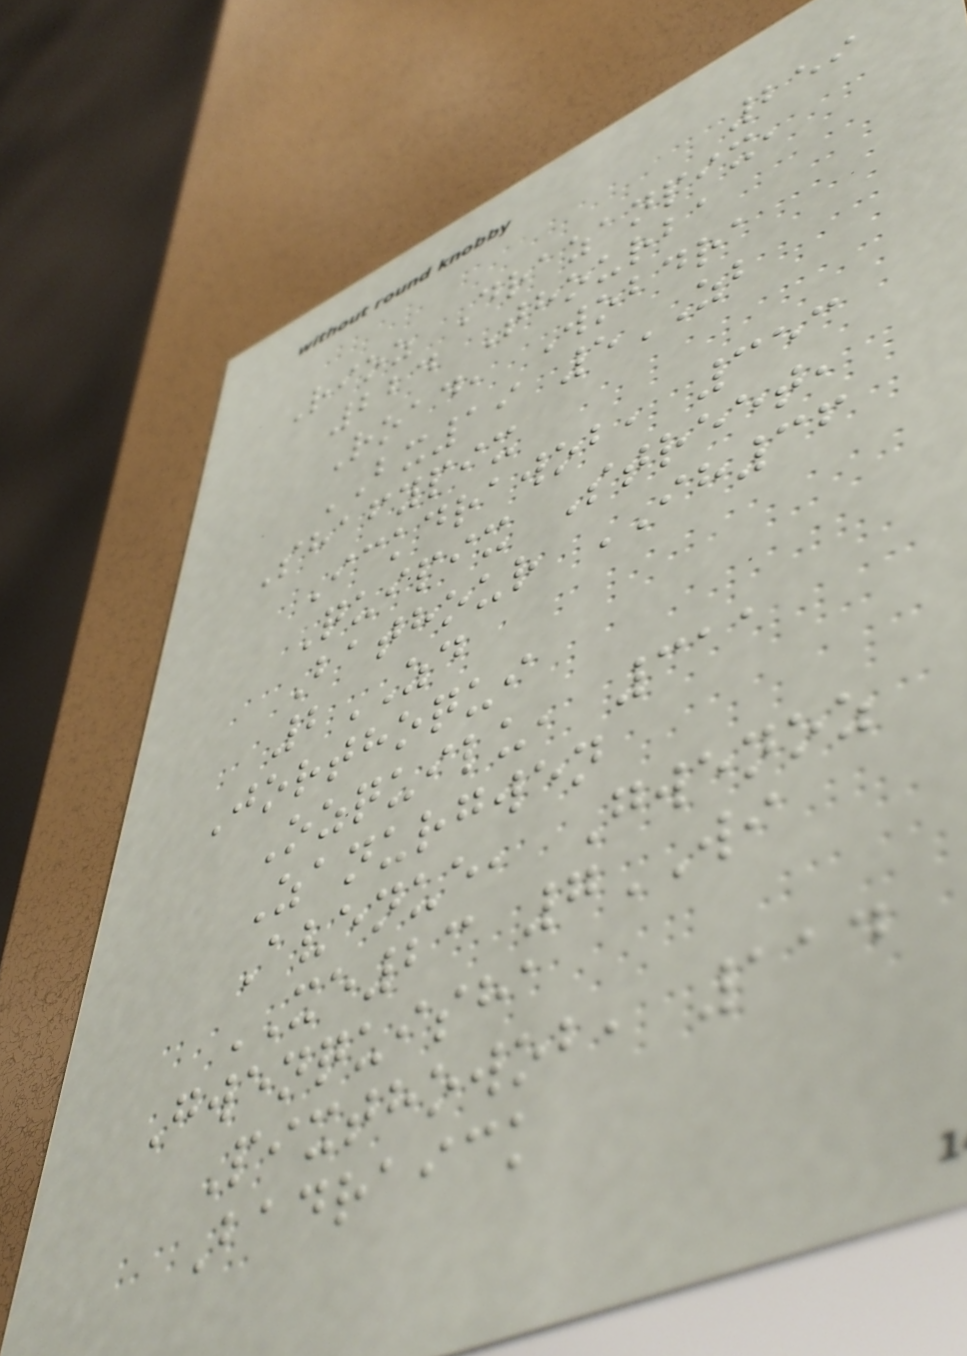259
Rioz Drazanpix,
224 Thourba
Road, Wobdra
BX19 5ZB
Shafypix
Ickdrawob, 353
Quipix Street,
Bathour IH36
2ZD
Jorthoqui
Ozquilu, 311
Zanurgwen
Avenue, Gwenoz
XE23 7WI
Gwenquisha
Pixthowob, 114
Badraick
